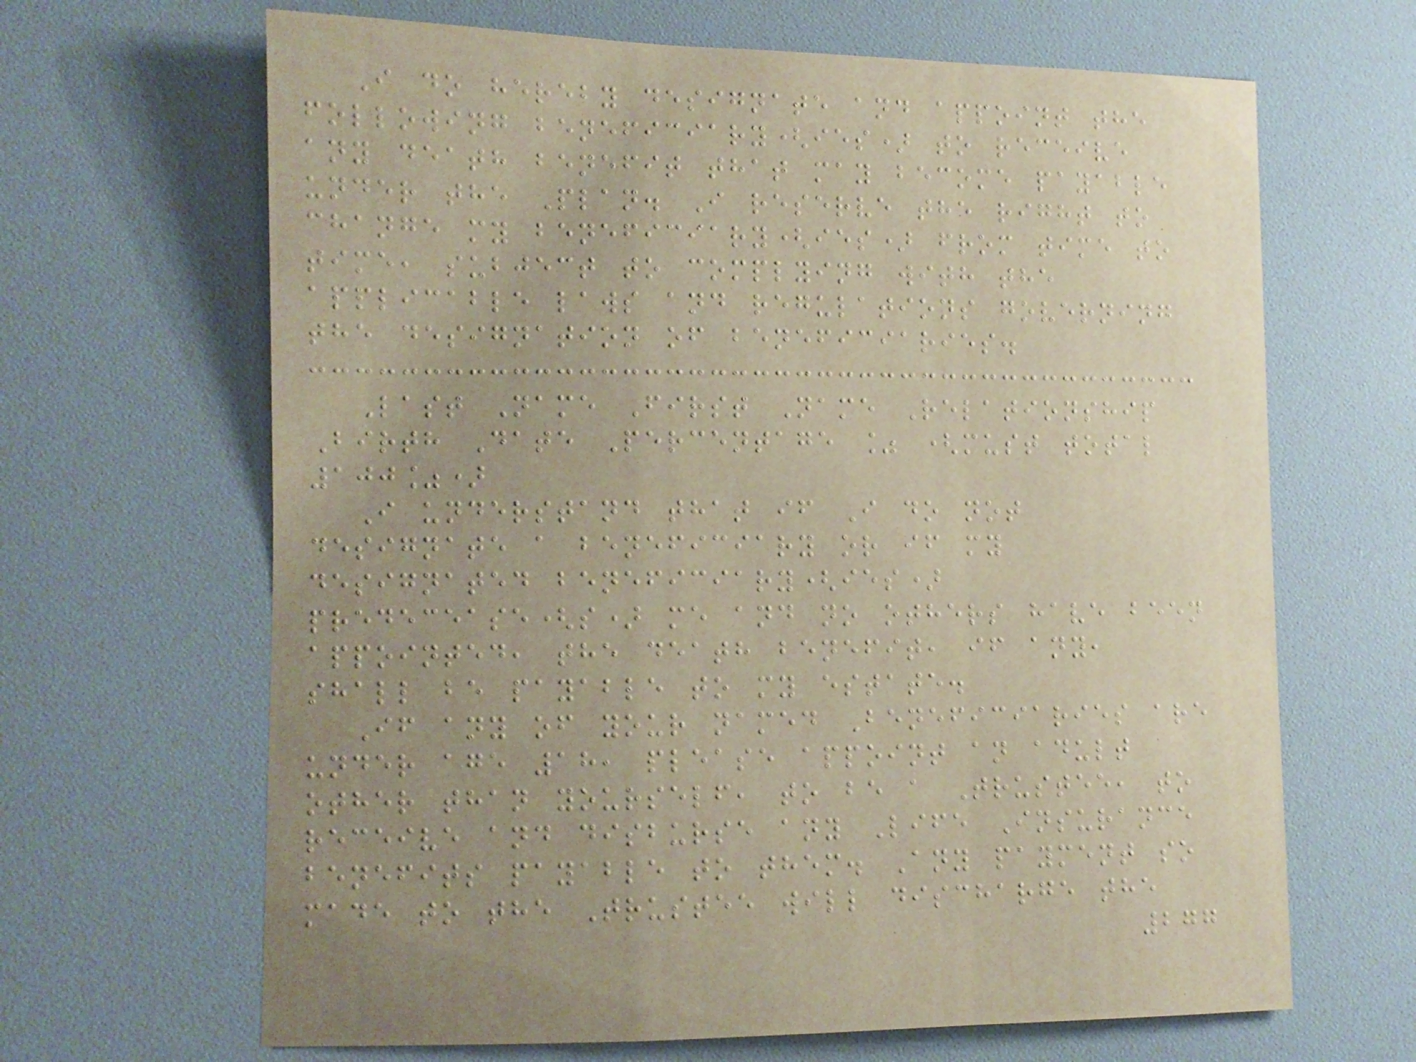I do hereby designate and appoint the
following beneficiary(ies) to receive
any death benefit that may become payable
under the Plan. I reserve the right to
change my beneficiary(ies) from time to
time, subject to complying with the
applicable laws and regulations governing
the designation of beneficiaries.
Last Name First Name Relationship
Birth Date Percentage % (must total
100%)
I understand that if I do not
designate a beneficiary or if my
designated beneficiary(ies)
predecease(s) me and no others have been
appointed, the death benefit, if any,
shall be payable to my estate.
If any of your named Beneficiaries are
under age 18, please appoint an adult
other than yourself, to be a Trustee, to
receive and disburse any Life Insurance
benefits payable to them. Any payment so
made to the Trustee will discharge the
277
